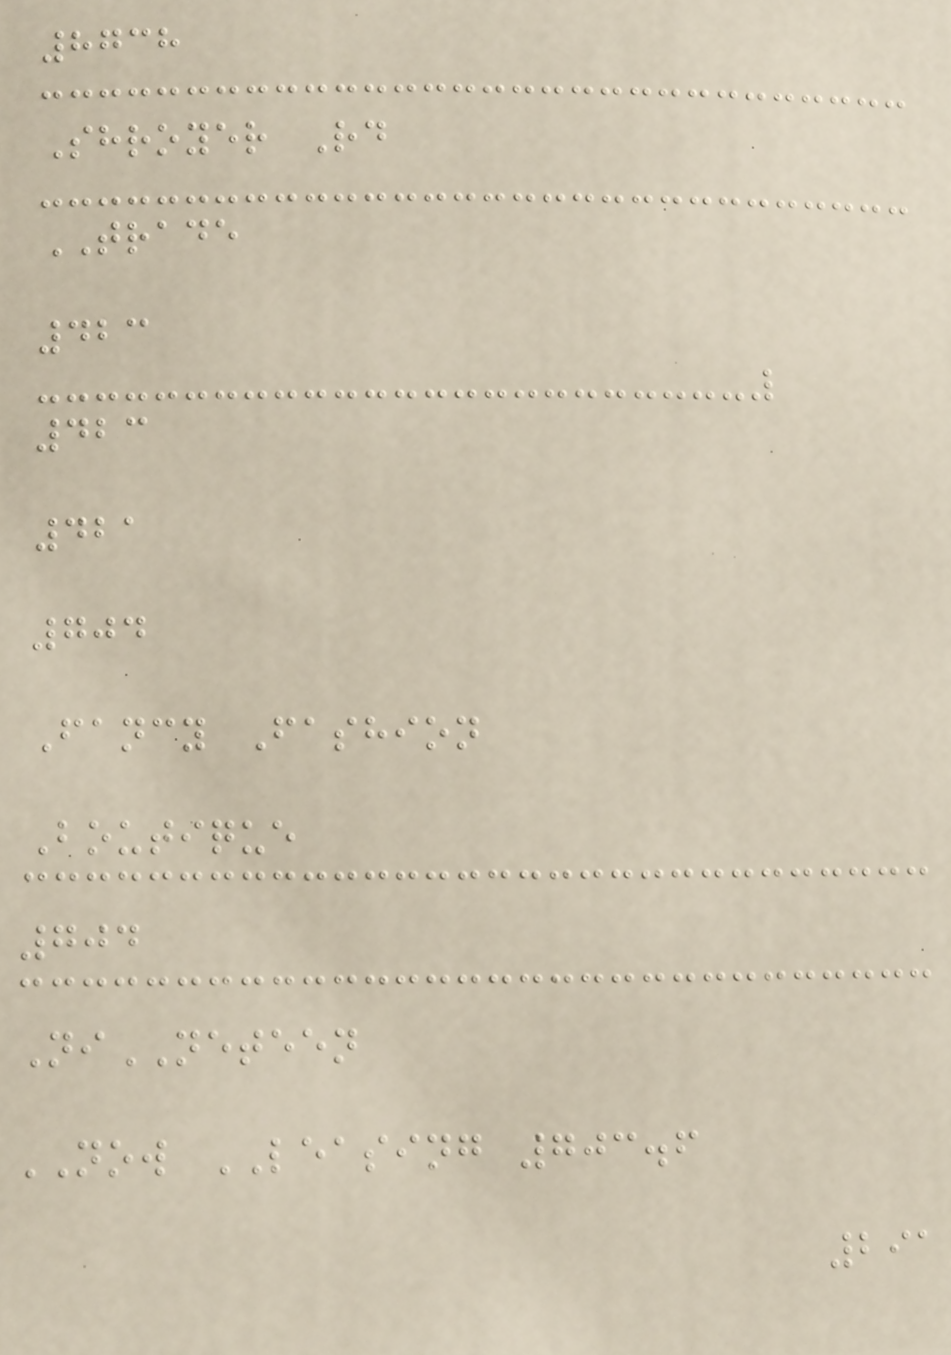8738
Shroyer Rd
TRADE
423
423
421
704
Fancy Fashion
Boutique
704
NiNETEEN
NOW LEASING 703.6
291
